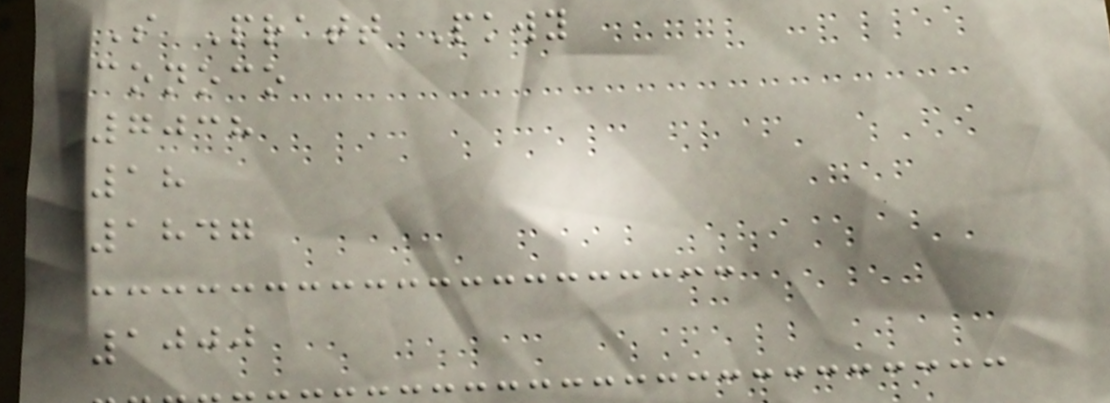S Pratt Pkwy
conoco
7038
18
1847
1000
